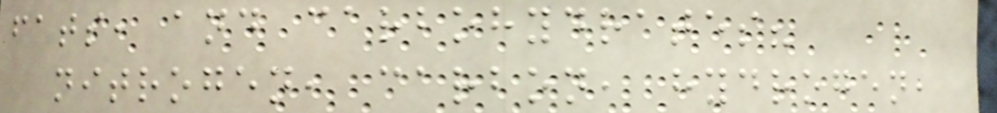fats, and carbohydrates?
nitrogen, carbon, hydrogen,
